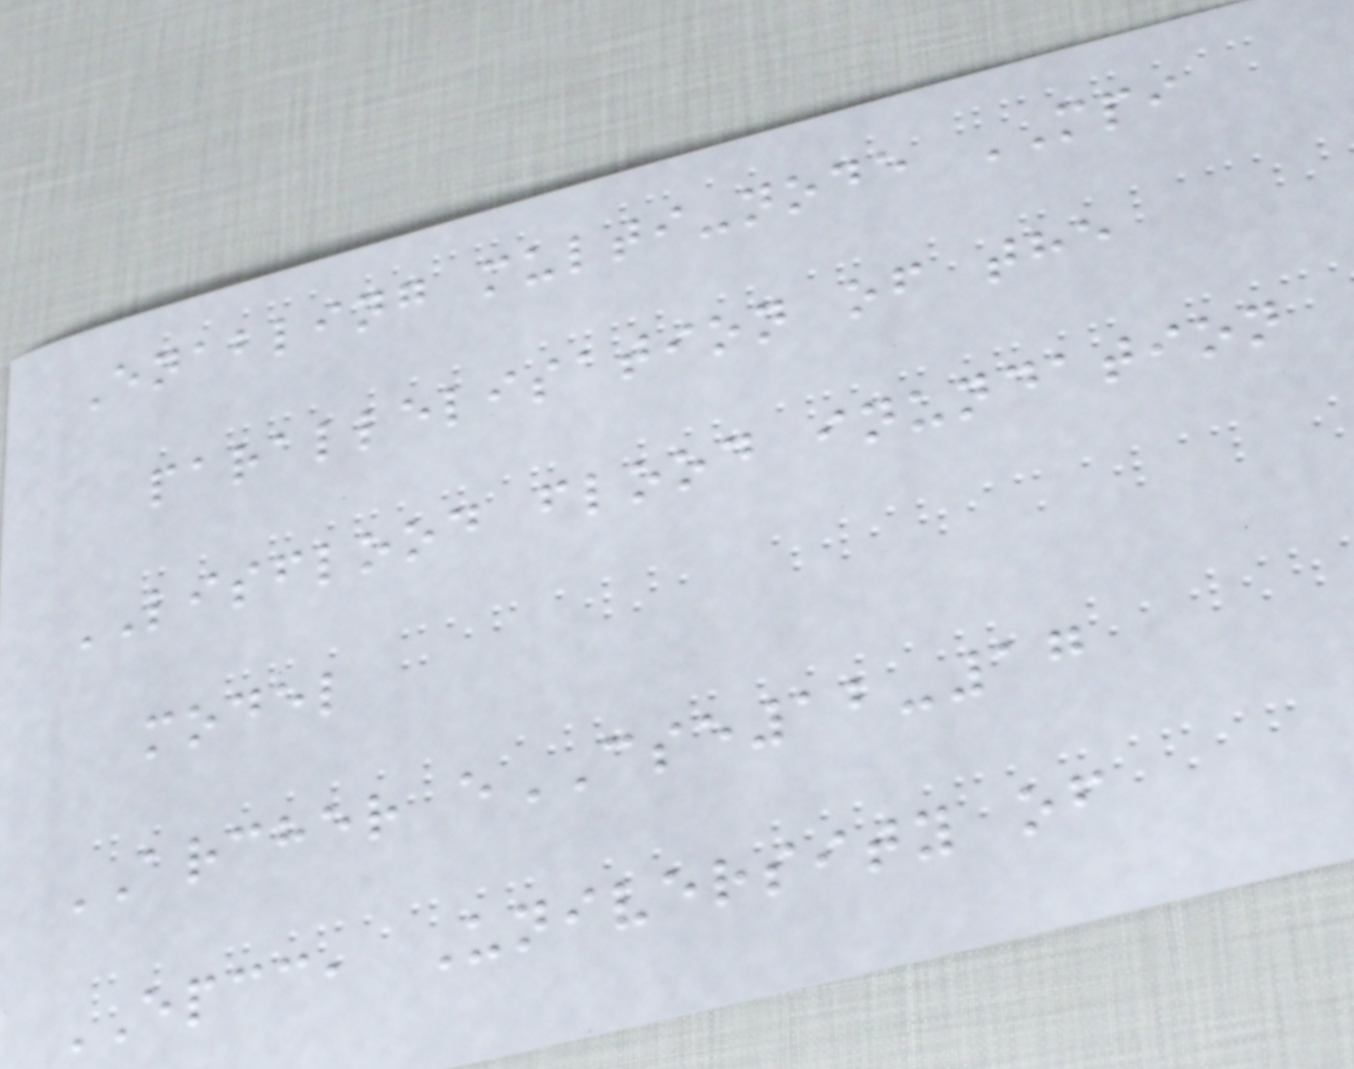Enabling multi-node MPI
parallelisation of the
LISFLOOD flood inundation
model
ARCHER eCSE12-17
EPCC, University of
